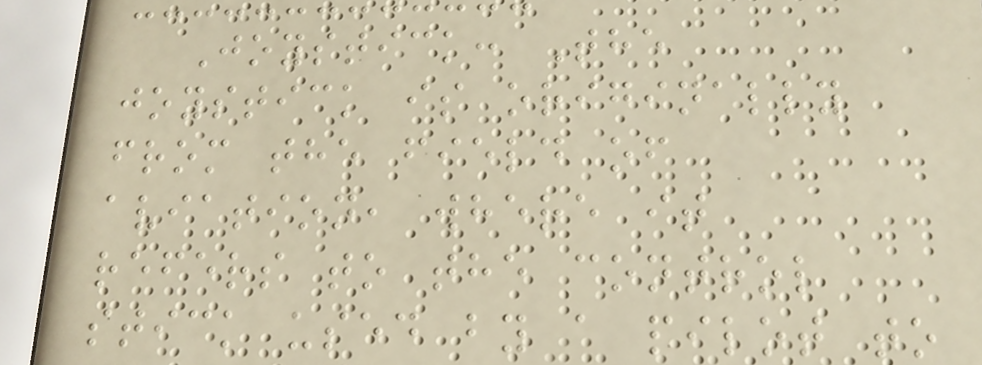Joystick: The
joystick is originally
from the field of
aviation, where it
refers to the control
stick used by a pilot to
